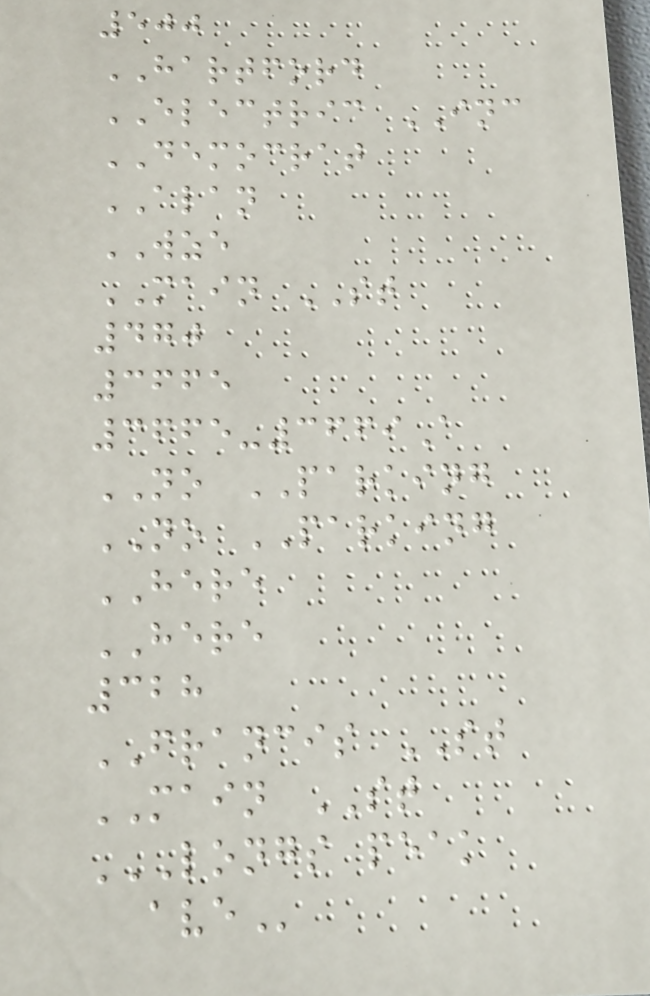500
HARTFORD
ELECTRIC INC
DEMOCRAT
ALAN
WZE
MAIN ST
470
3665
3665-3669A
NO PARKING
NO PARKING
HERE
HERE
328
FRANCIS ST
MAIN ST
LONGS PEAK
AVE
